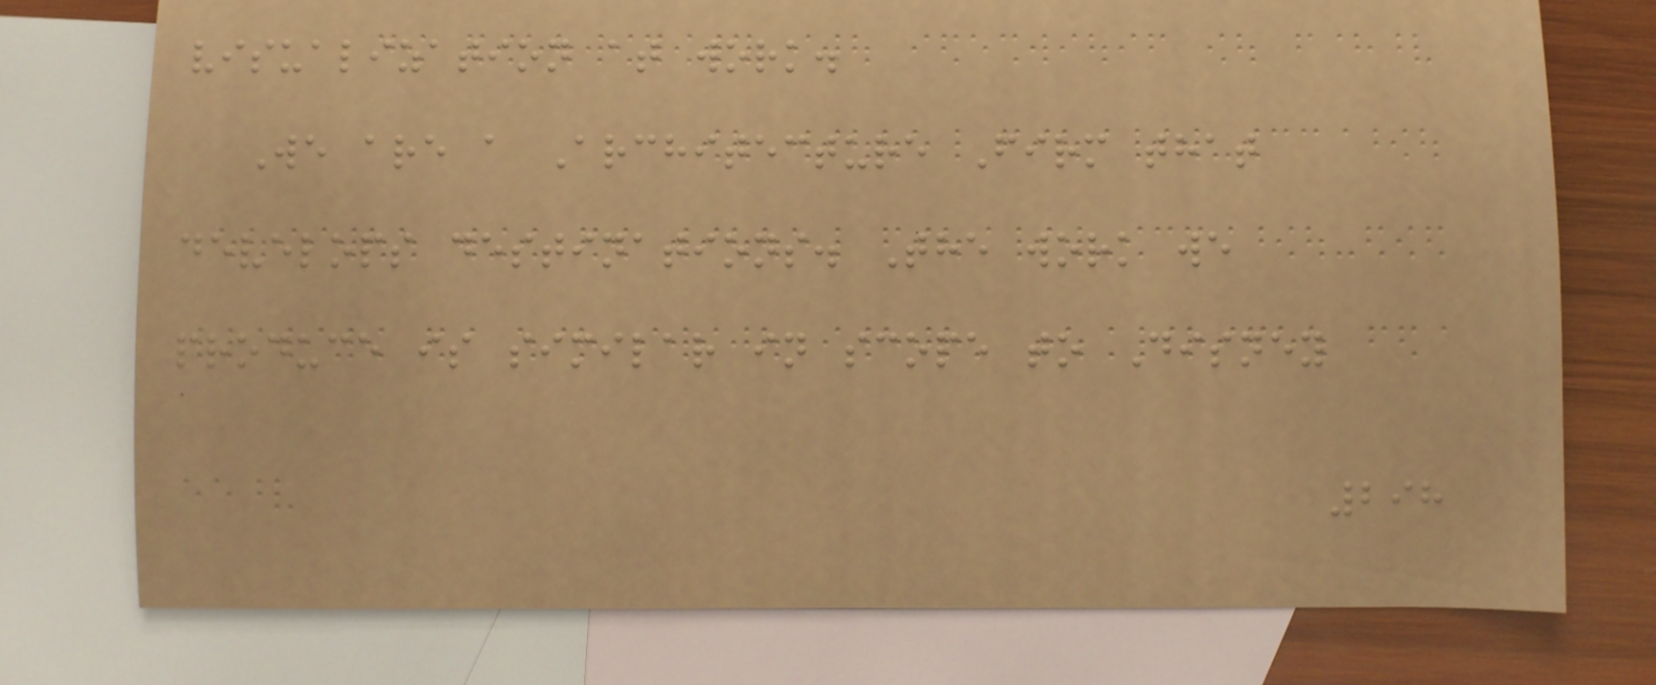visualization at work.
We are a Architecture Firm that
develops destinations. The work we
produce is similar in scope to Disney
298
